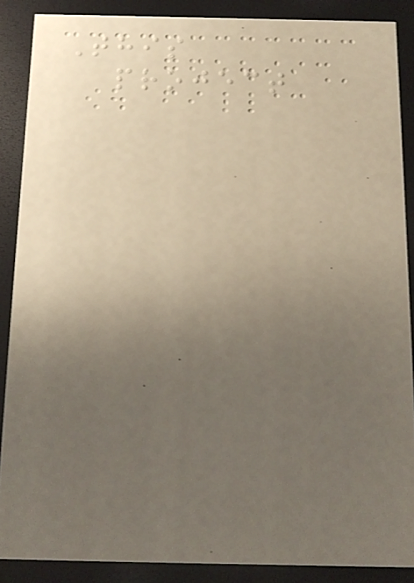This
project
